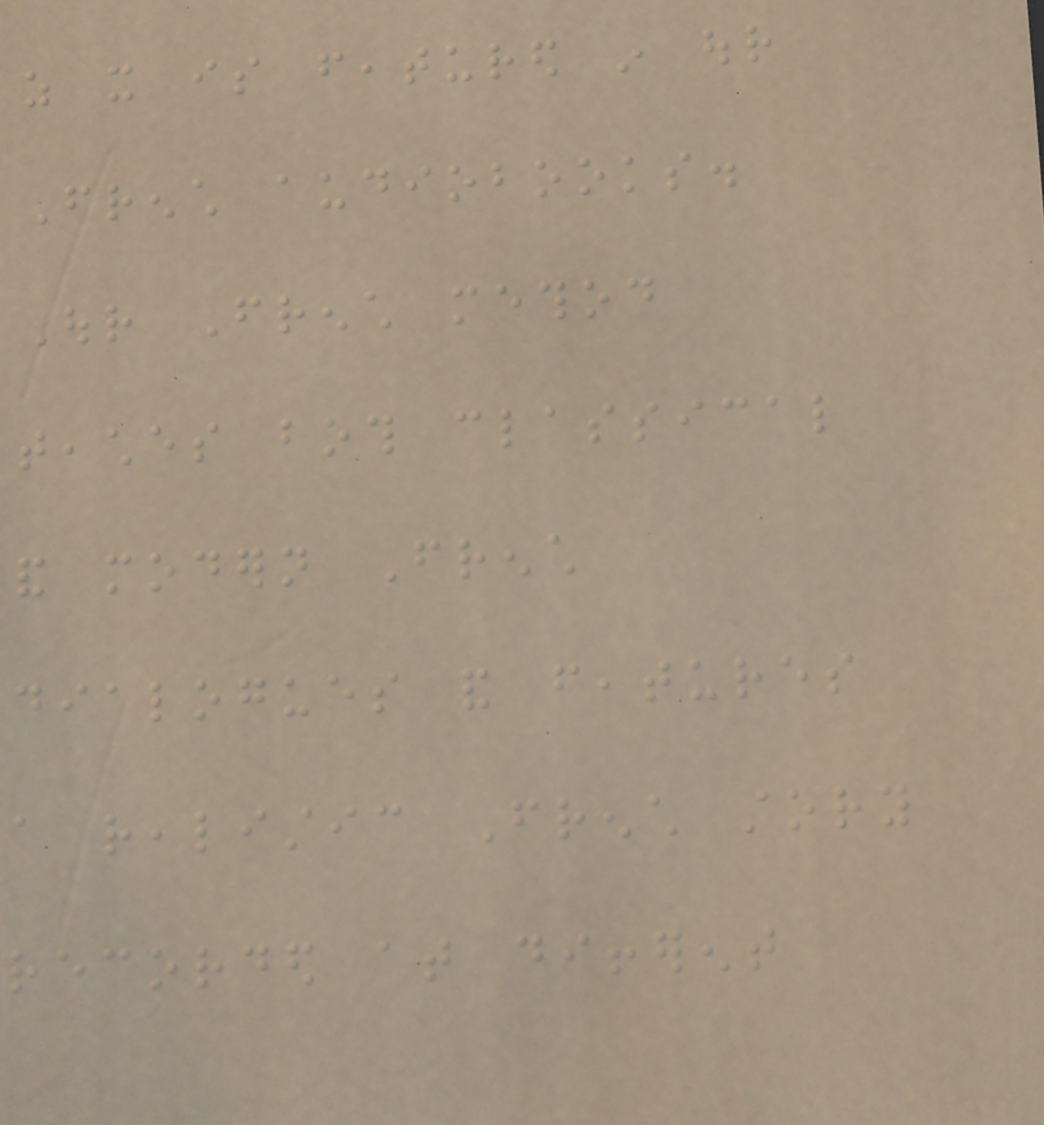as it is featured in our
French audiobooks.
Our French method
teaches both classical
and modern French
dialogues and features
a realistic French story
recorded at different
